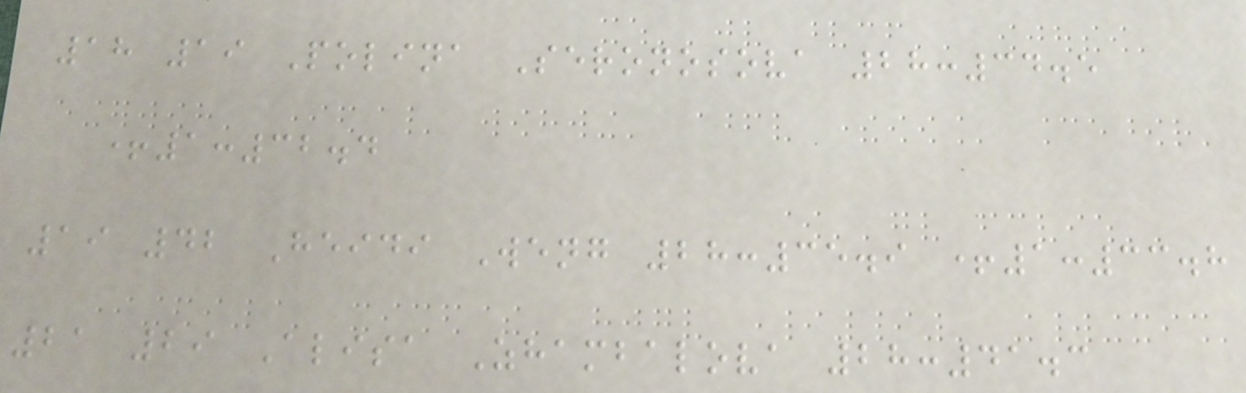18 19 Polina Seronosova 28:34.5
+1:32.4
19 42 Heidi Weng 28:35.9 +1:33.8
21 29 Alisa Zhambalova 28:41.3
